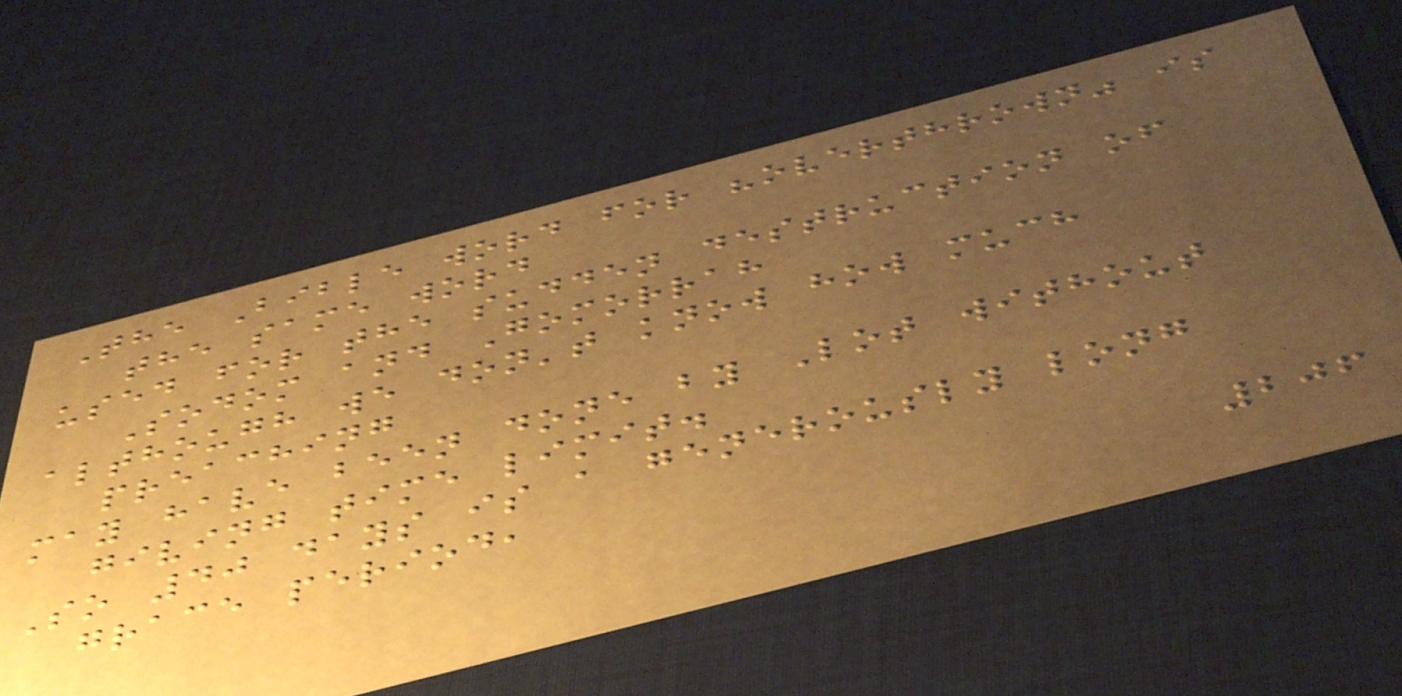The Bible word for "overthrown" is
the same word
used for the sudden destruction of
Sodom and Gomorrah
although we don't know how much
preaching
may have been done by Lot without
giving time limit.
So 40 days is a generously long
grace period,
206
